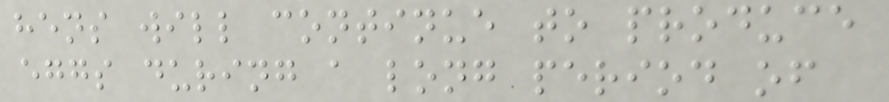hens will continue to produce
eggs during a long period of
